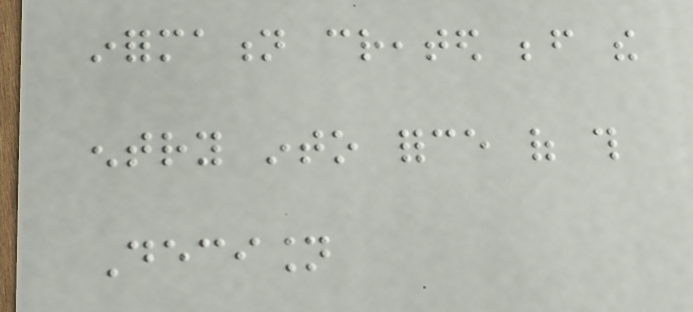information created before the
entry into force of this
Decision
